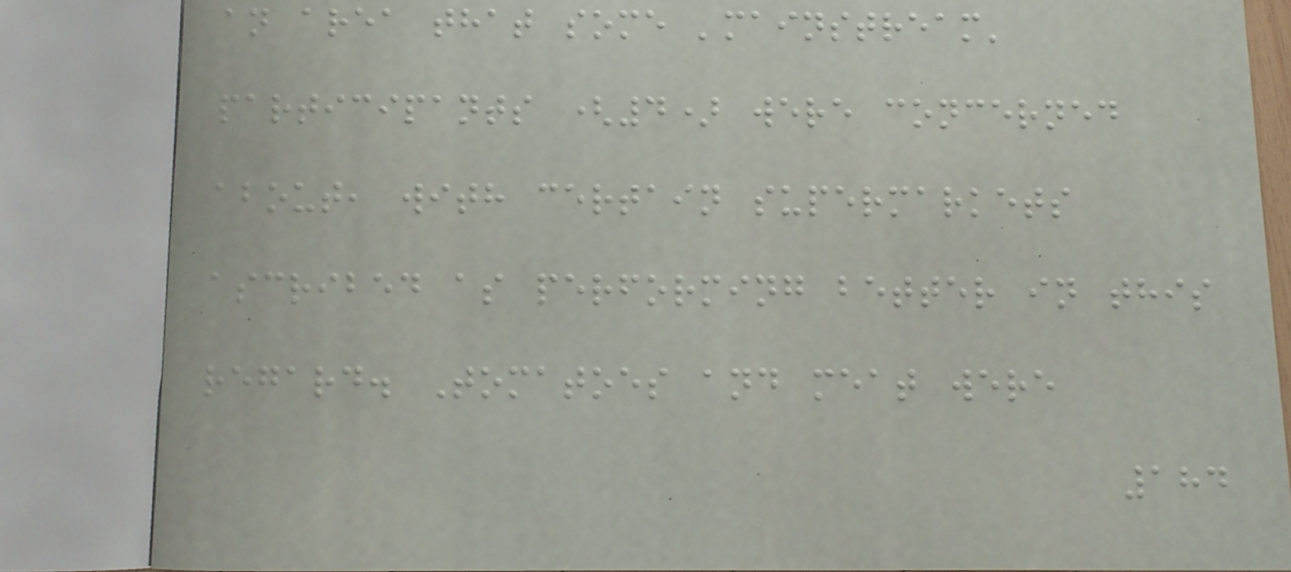an area that some 'mainstream'
participants (4) were concerned
about, with certain supermarkets
ascribed as performing better in this
regard. Tomatoes and meat were
184
